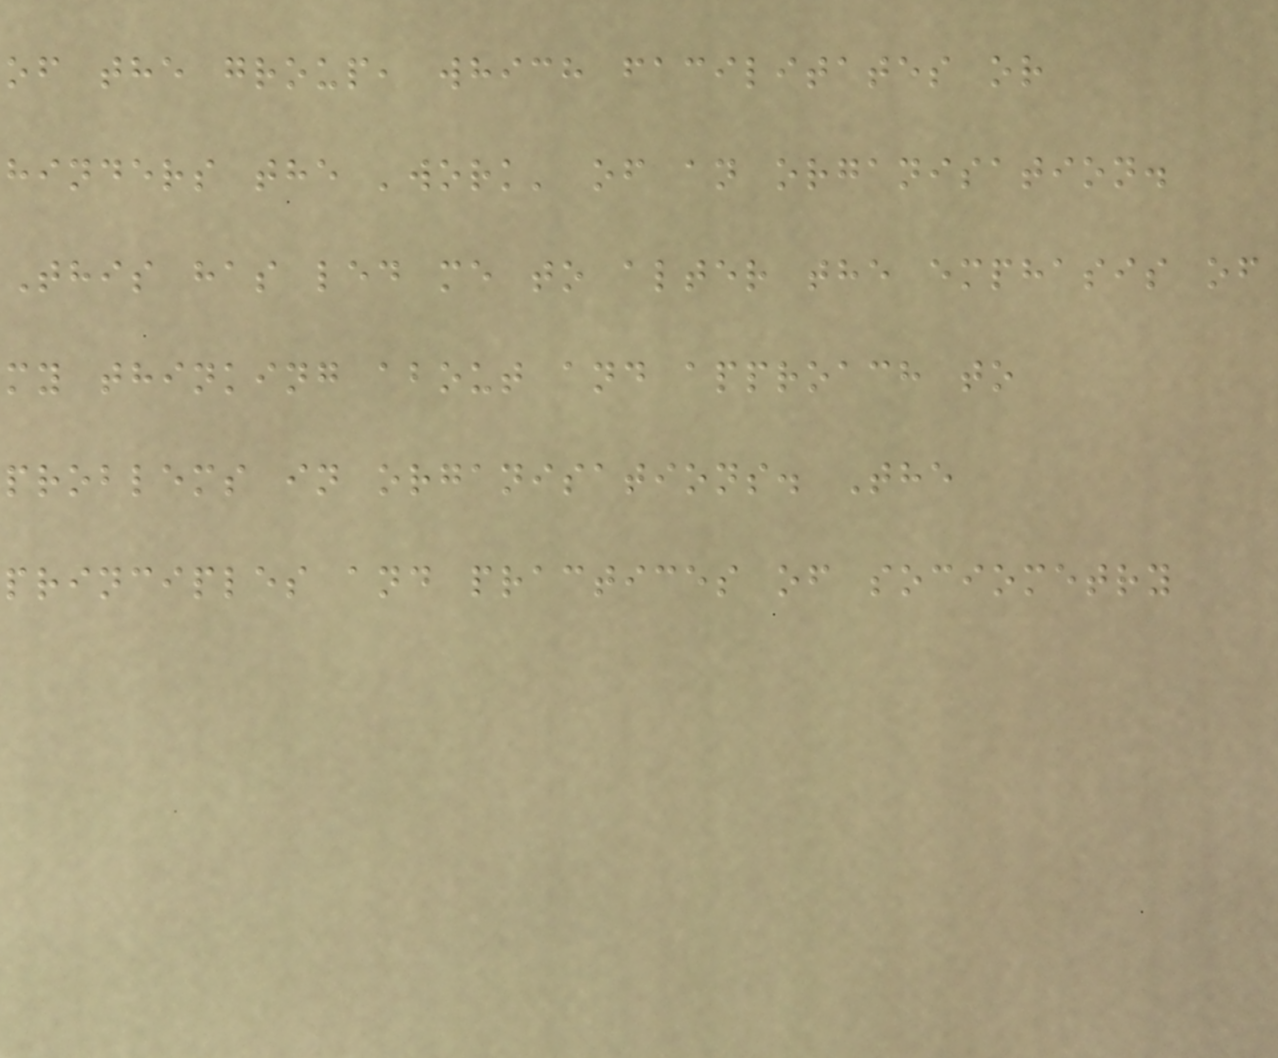of the group, which facilitates or
hinders the 'work' of an organisation.
This has led me to alter the emphasis of
my thinking about and approach to
problems in organisations. The
principles and practices of sociometry
